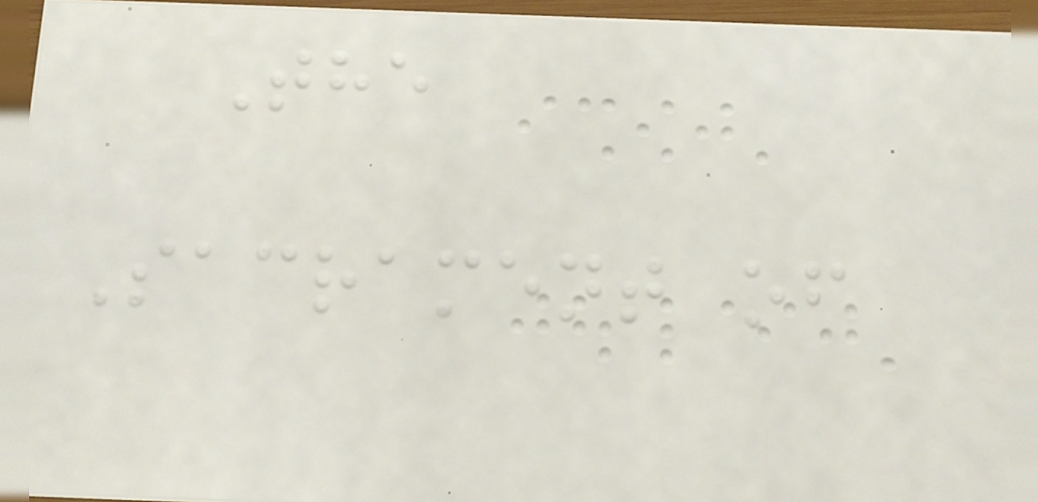The
Sacrament of
